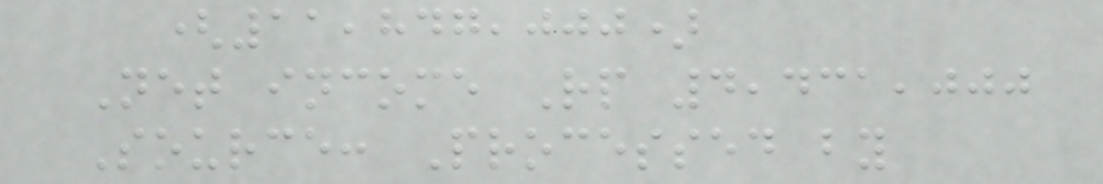(11,847,000)
Net income Rp 4,431,000
Source: Processed by
